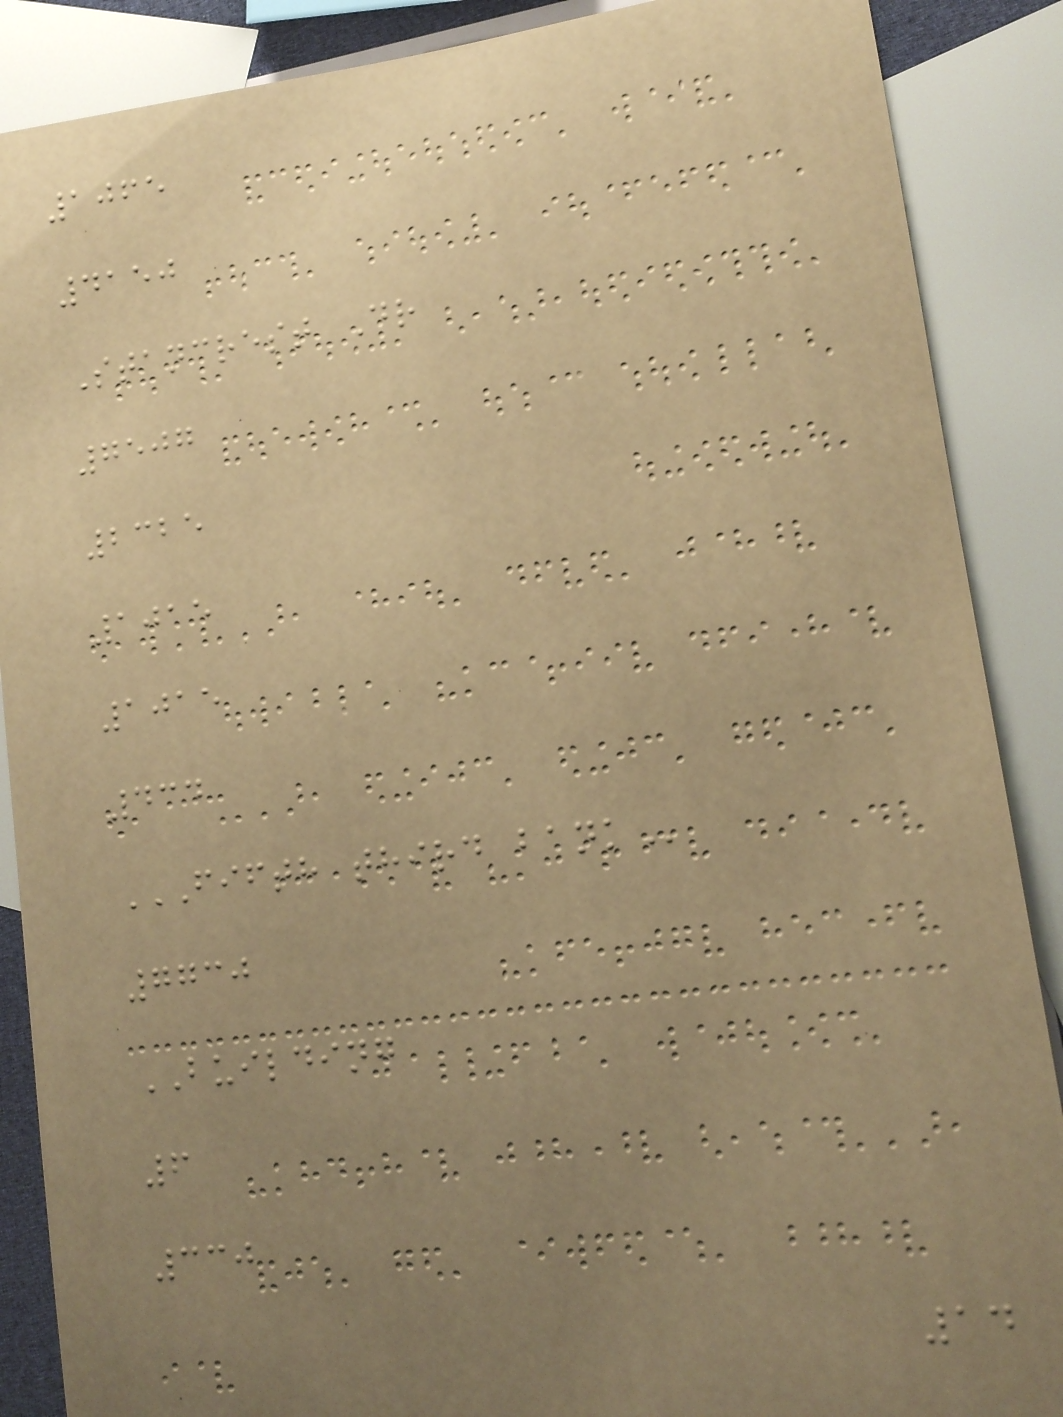1065
4150
Stancrest Dr
7507
2325
1015
1015
434
FIFTH THIRD BANK
7730
BUILDING
6
330
14
